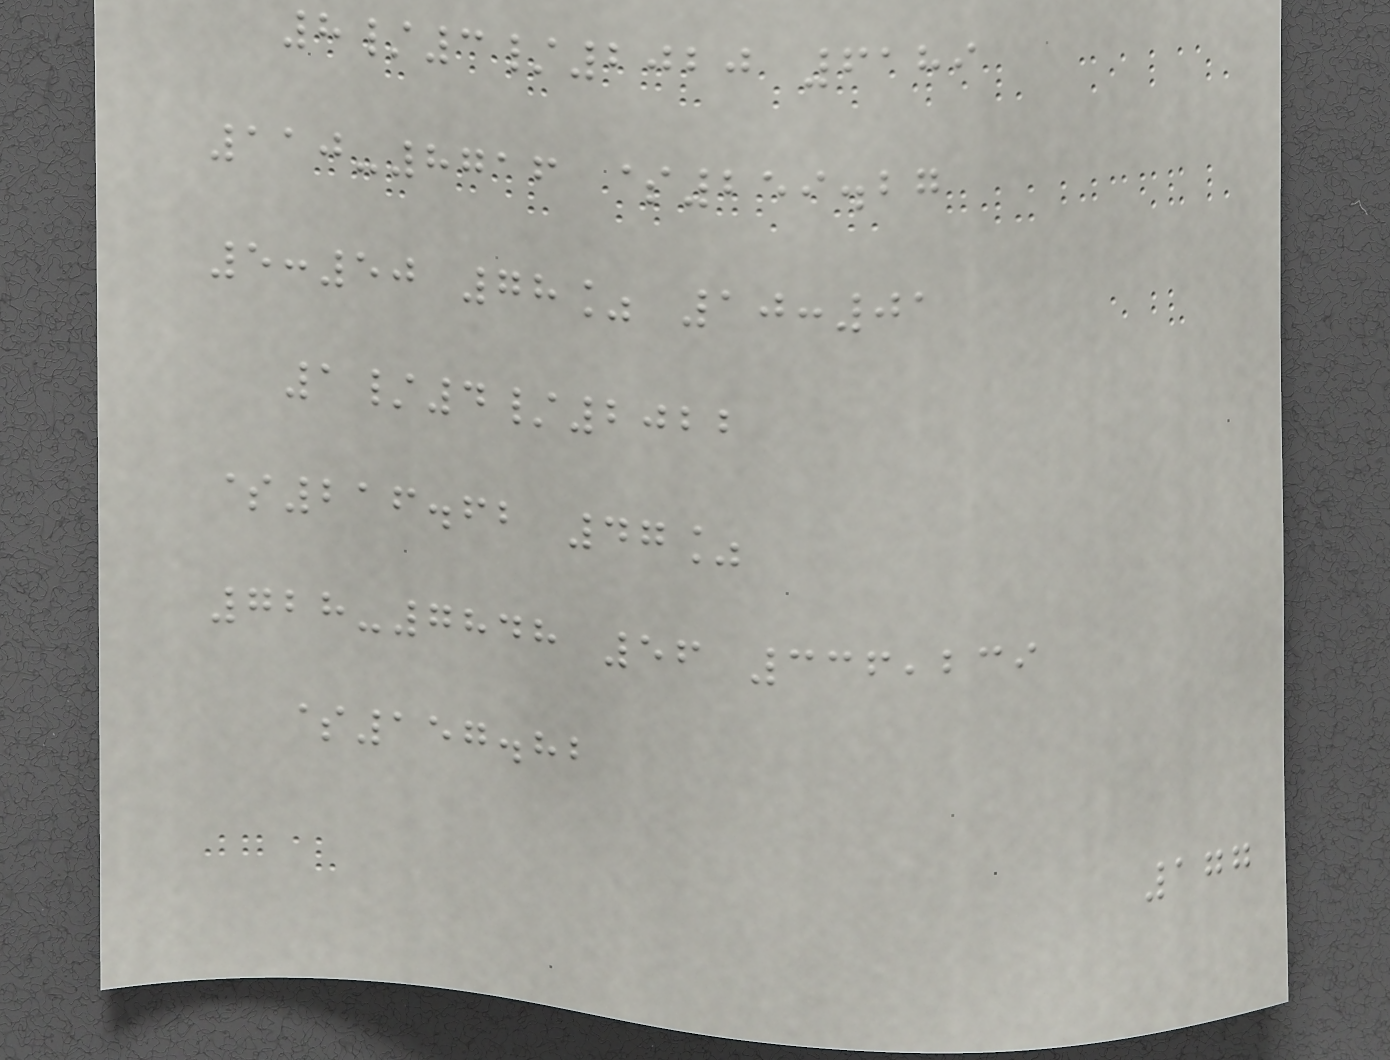8/3/2020 6189
110-8716 $259.27
5:50 78% 10:01
1/4/2022
$216.62 47%
728-7848 56 336,239
$157.82
177
